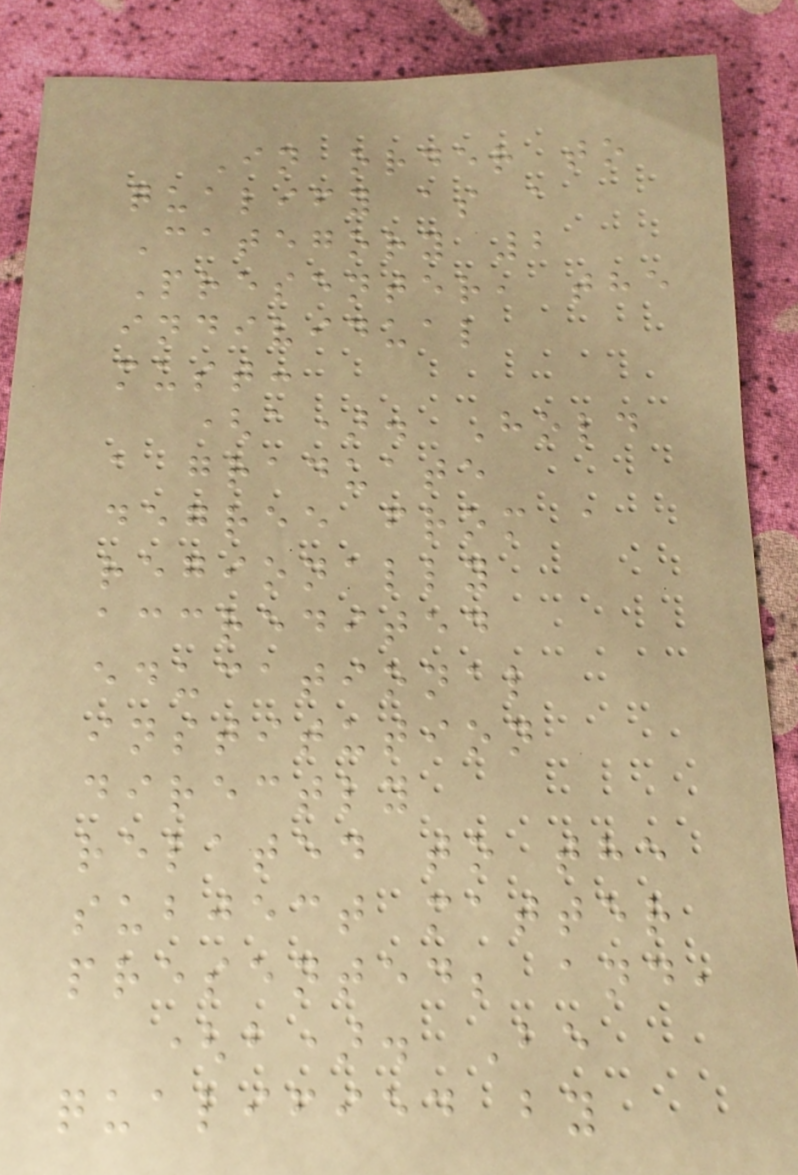In order to
qualify as a
Category 2
Presenter, the
individual
must:
(a). Hold
a graduate
degree from a
regionally
accredited
educational
institution
directly
related to the
subject matter
presented; and,
(b). Be
qualified by
